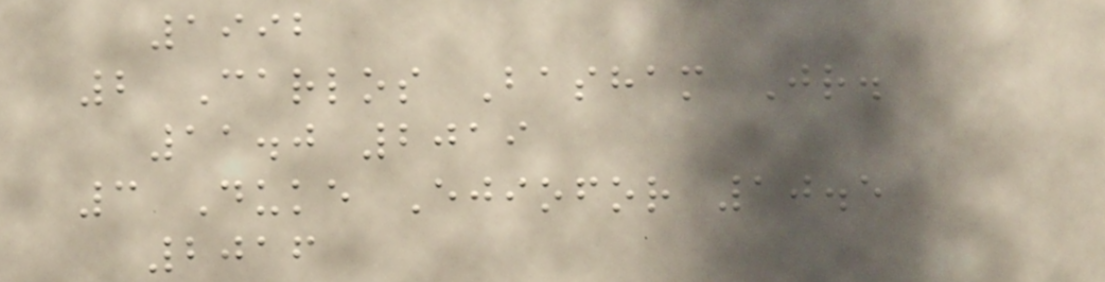1992
2 Carlos Basham Jr.
11.0 2019
3 Duke Ejiofor 10.5
2016
